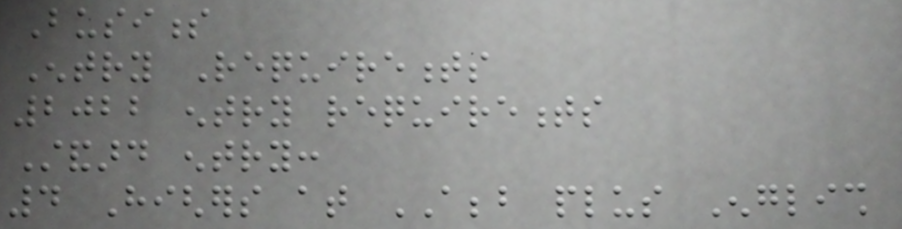Business
Entry Requirements
2022 entry requirements
Standard entry:
4 Highers at ABBB plus English
